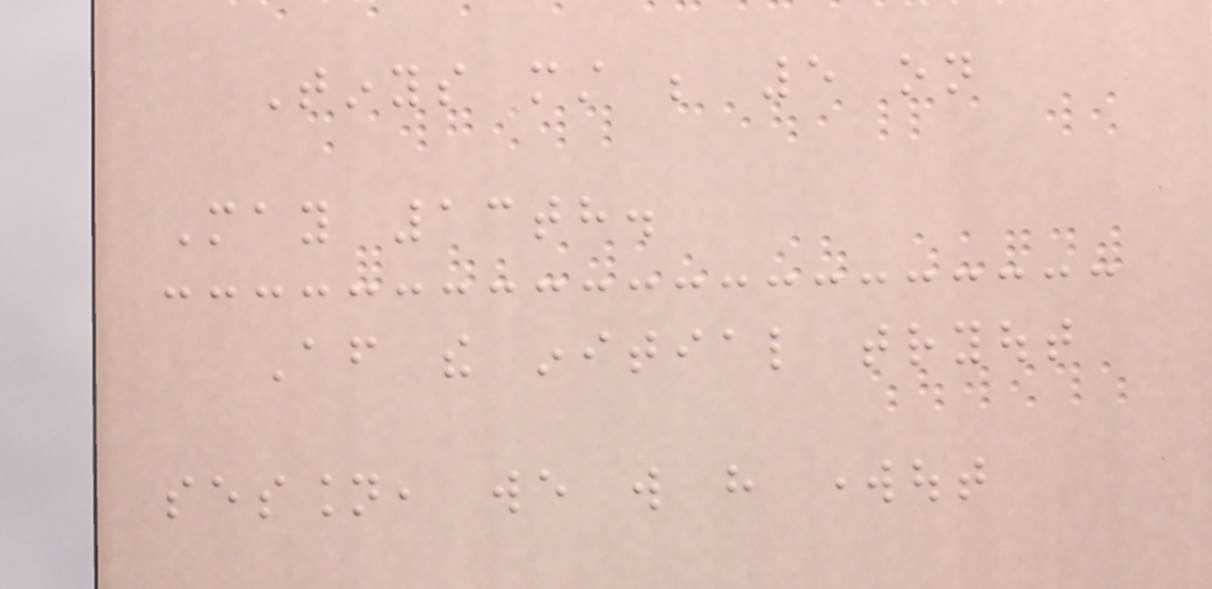Tinys must be 5 on
May 13th.
After the initial tryout
session, we will have workout
